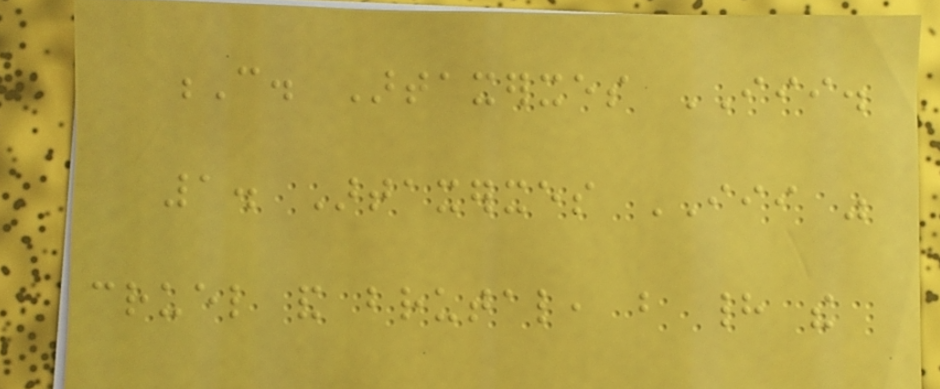C. Artaxerxes III.
1. Artaxerxes III was
cruel and brutal, but had the
